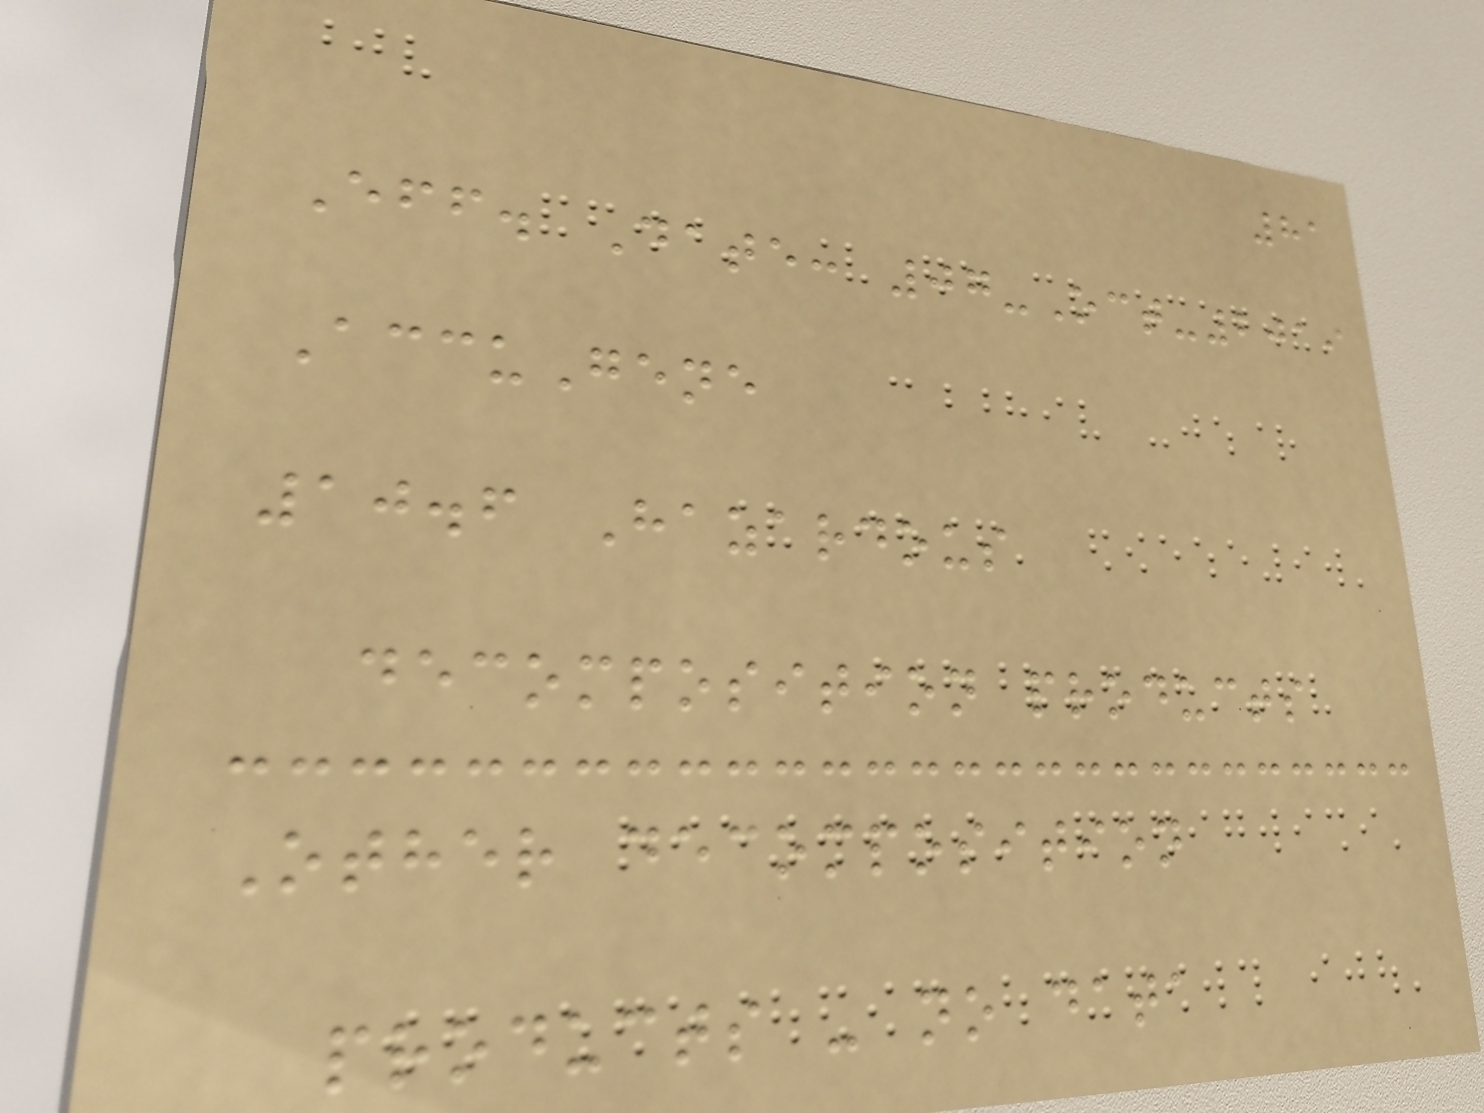81
Eff. Date: 07-Oct-2019
AccuGene
10.6 Hazardous
decomposition products
Other decomposition
products - no data
